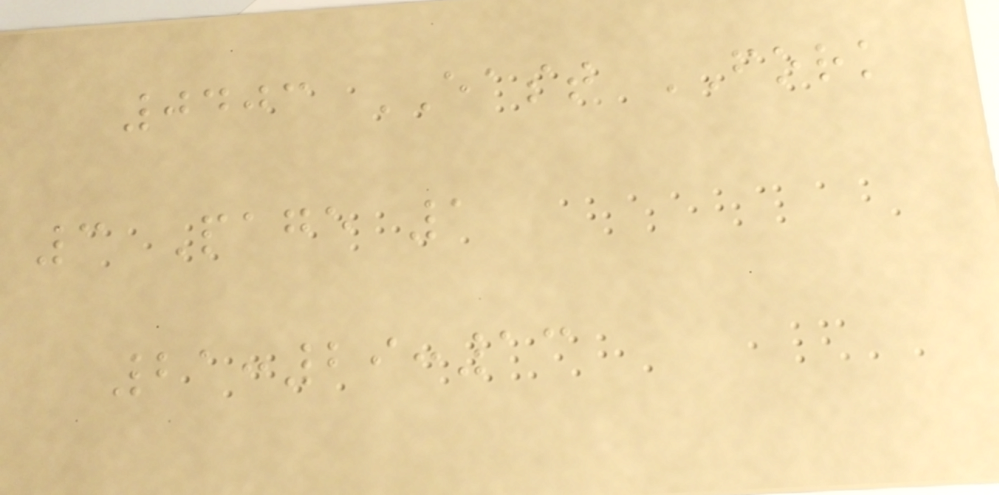0403 EAST FORK
3 Page 1
21:29:13
